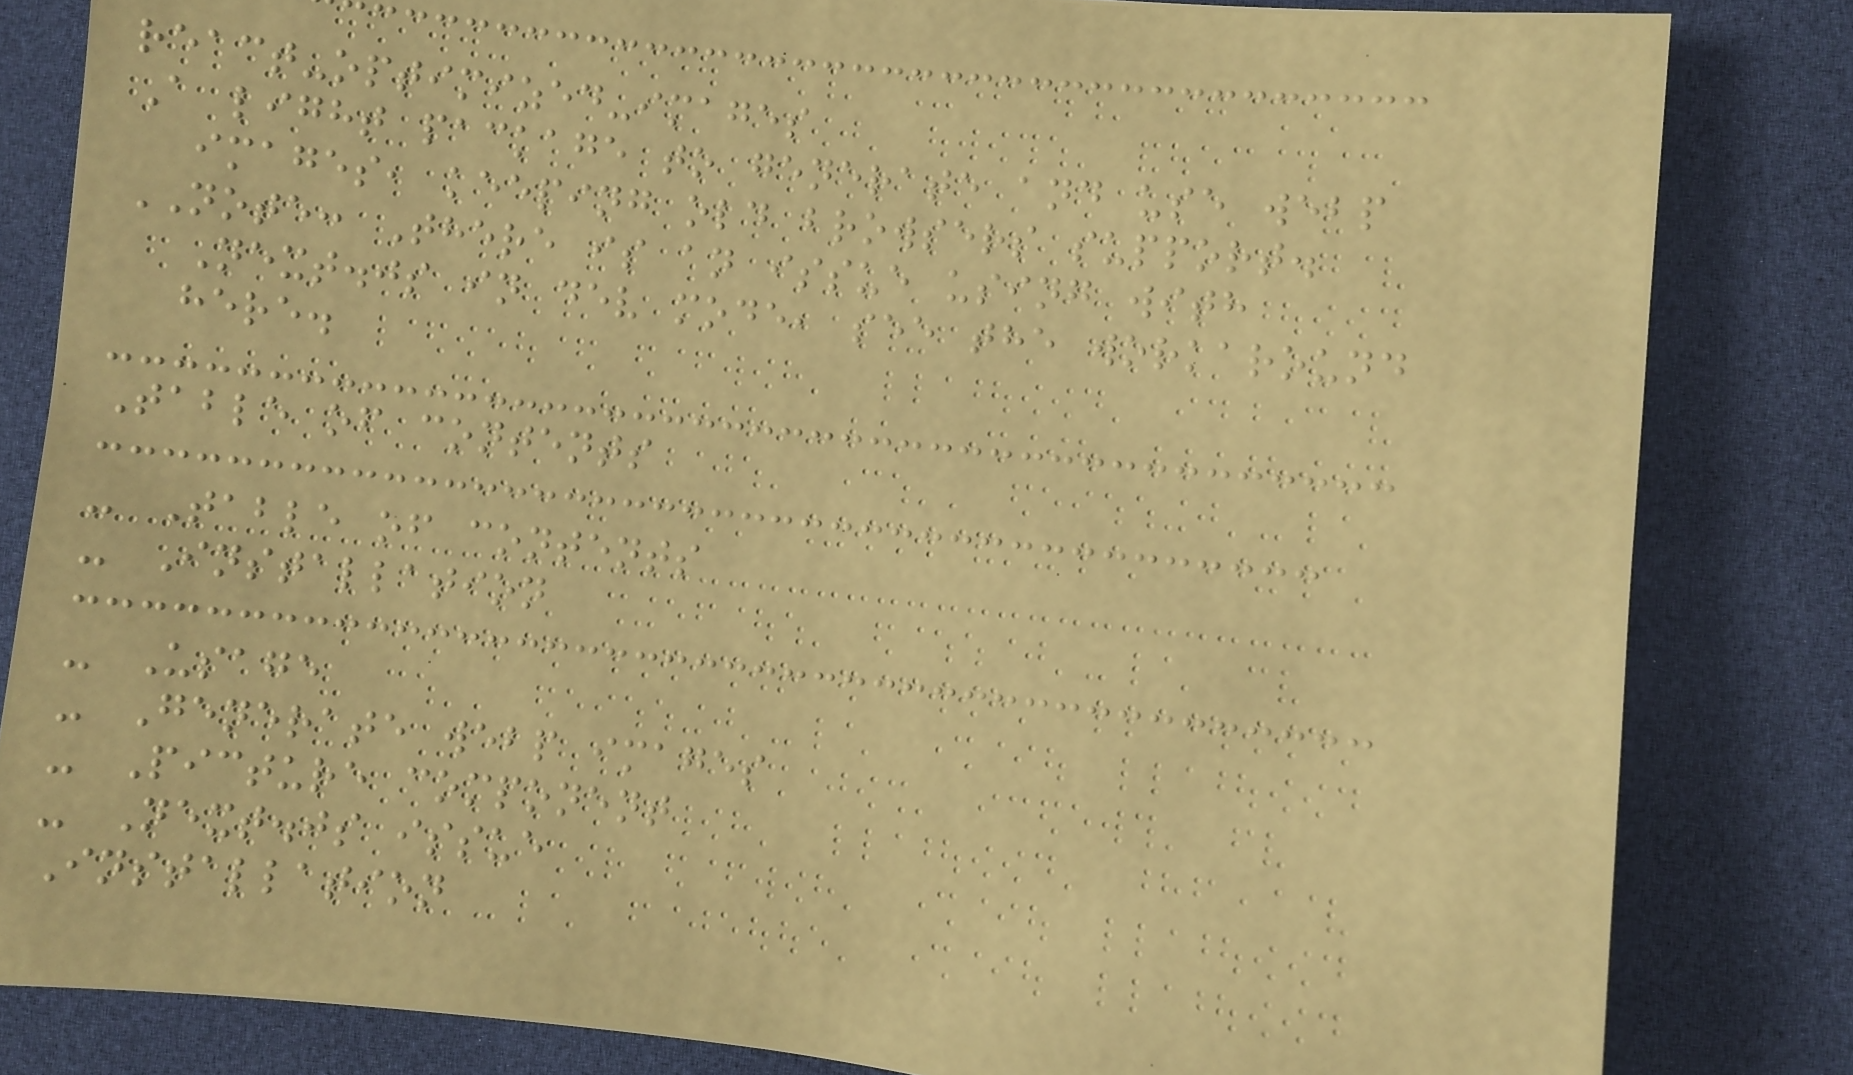react-optimized-images
A light package to generate and use webp
images, keeping old browsers support.
NOTE: There is an issue using with
Next.js in dev mode, see the workaround
here.
Table of contents
- Table of contents
- Installation
- Usage
- Generate webp images
- Picture component
- Next.js issue
Installation
